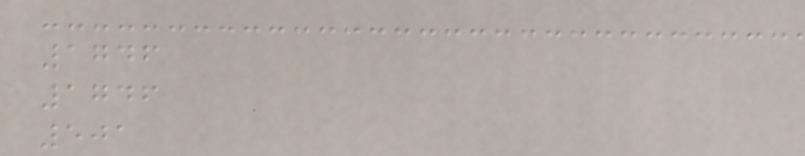1746
1746
501
